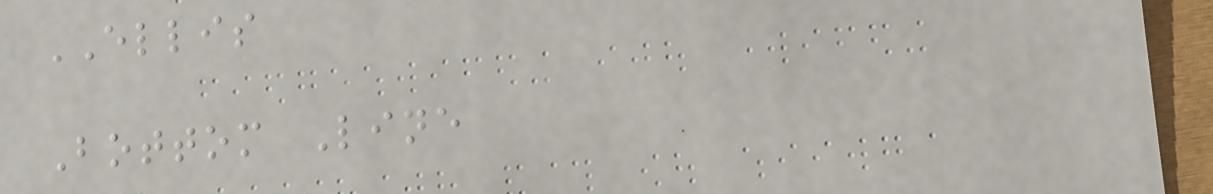ELLIS
Bottom Line
